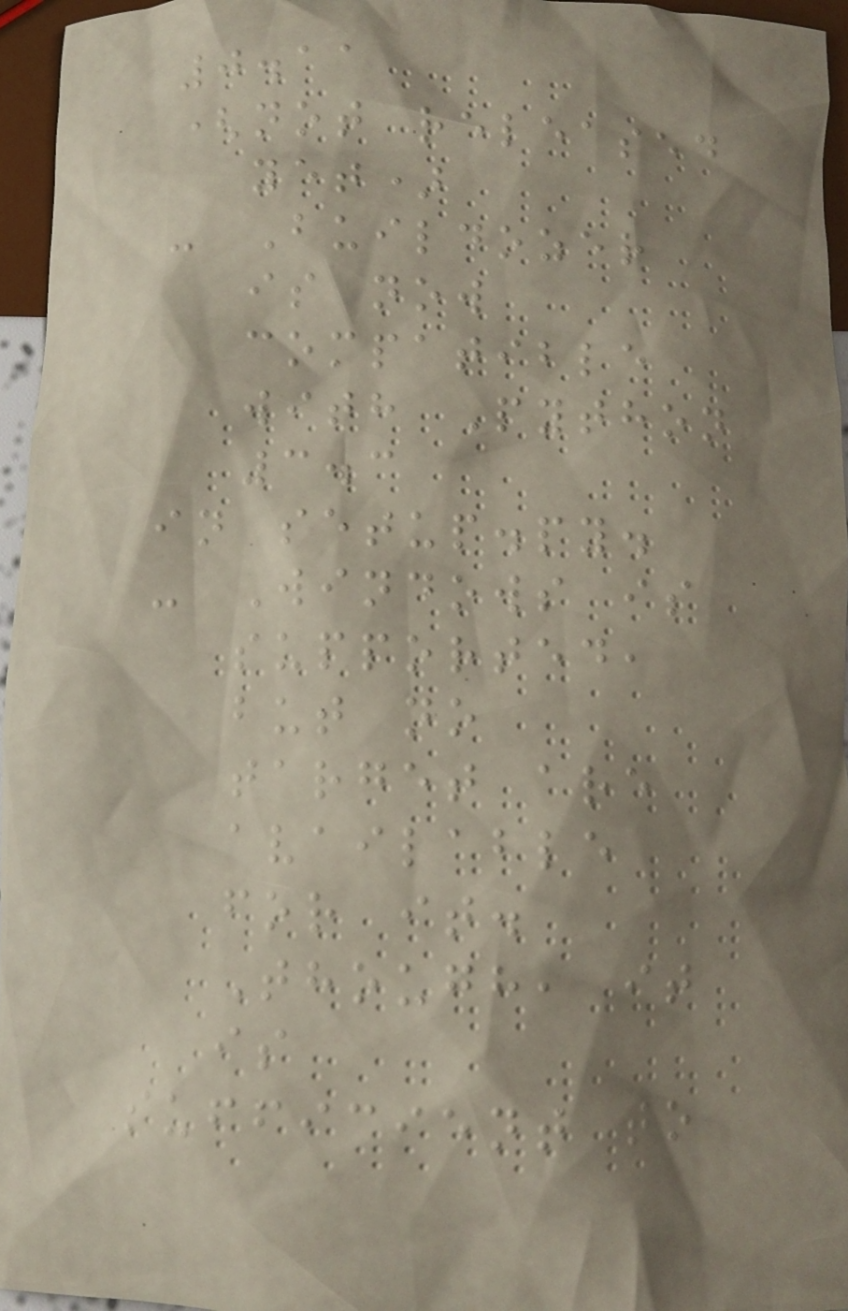0.11
(not released
yet)
- Buildozer
is now
compatible
with Python
3.3
in setup.py.
- Windows is
supported,
but no
target are
available
for it.
Though, it
is
sufficient to
